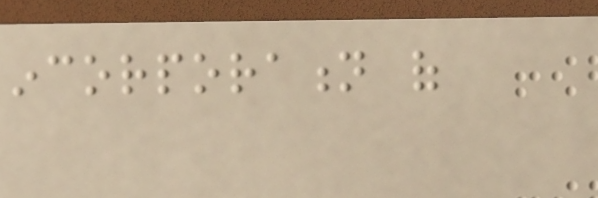incorporation of
